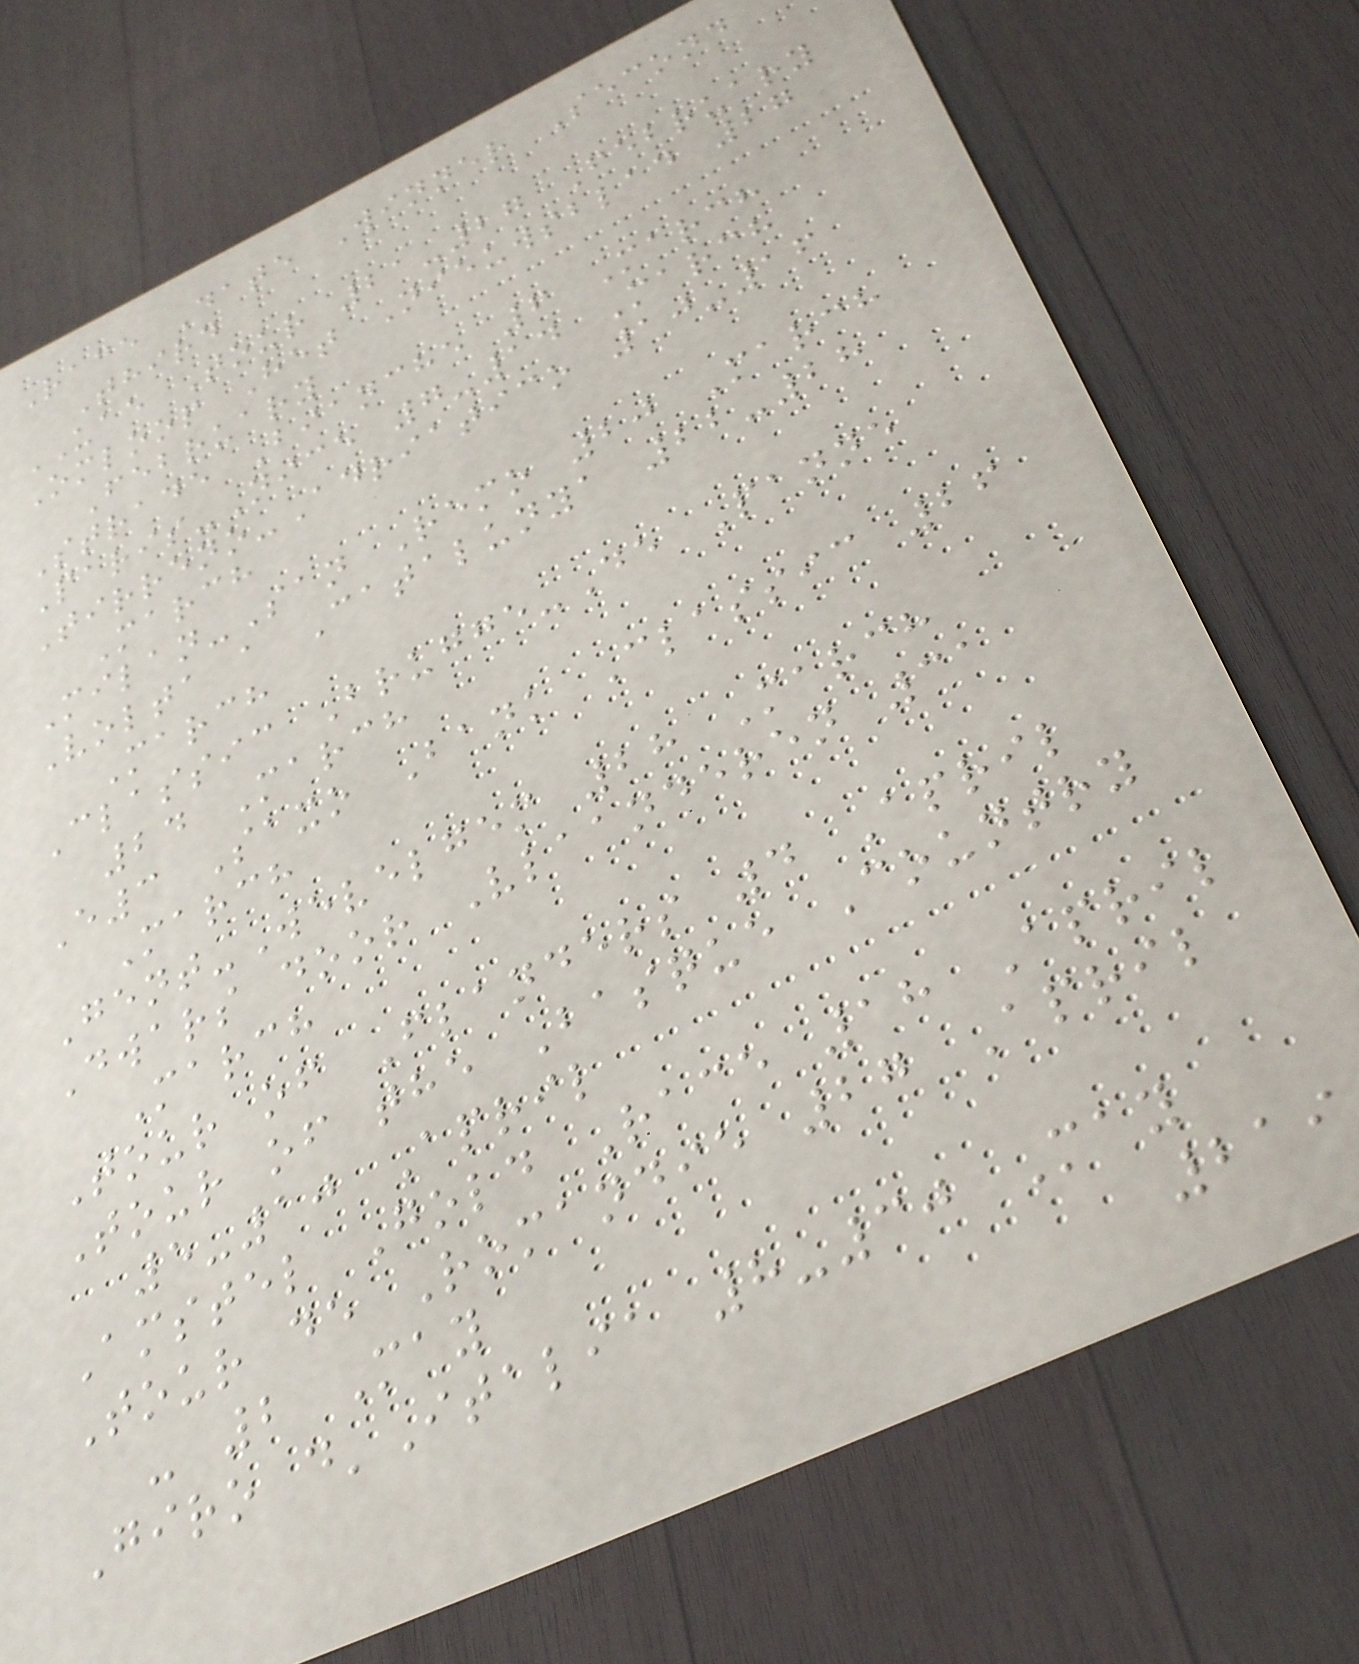Race Date Winner Second
Third
UAE Tour 21-27 February
Omloop Het Nieuwsblad 27
February
Strade Bianche 6 March
Paris-Nice 7-14 March
Tirreno-Adriatico 10-16
March
Milan-San Remo 20 March
Volta a Catalunya 22-28
March
Classic Brugge-De Panne
24 March
E3 Saxo Bank Classic 26
March
Gent-Wevelgem 28 March
Dwars door Vlaanderen 31
March
Tour of Flanders 4 April
Tour of the Basque Country
5-10 April
Amstel Gold Race 18 April
Tour de Romandie 27 April
- 2 May
Giro d'Italia 8-30 May
219
